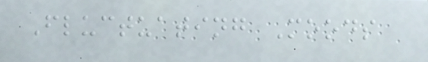Fluctuating Moods
